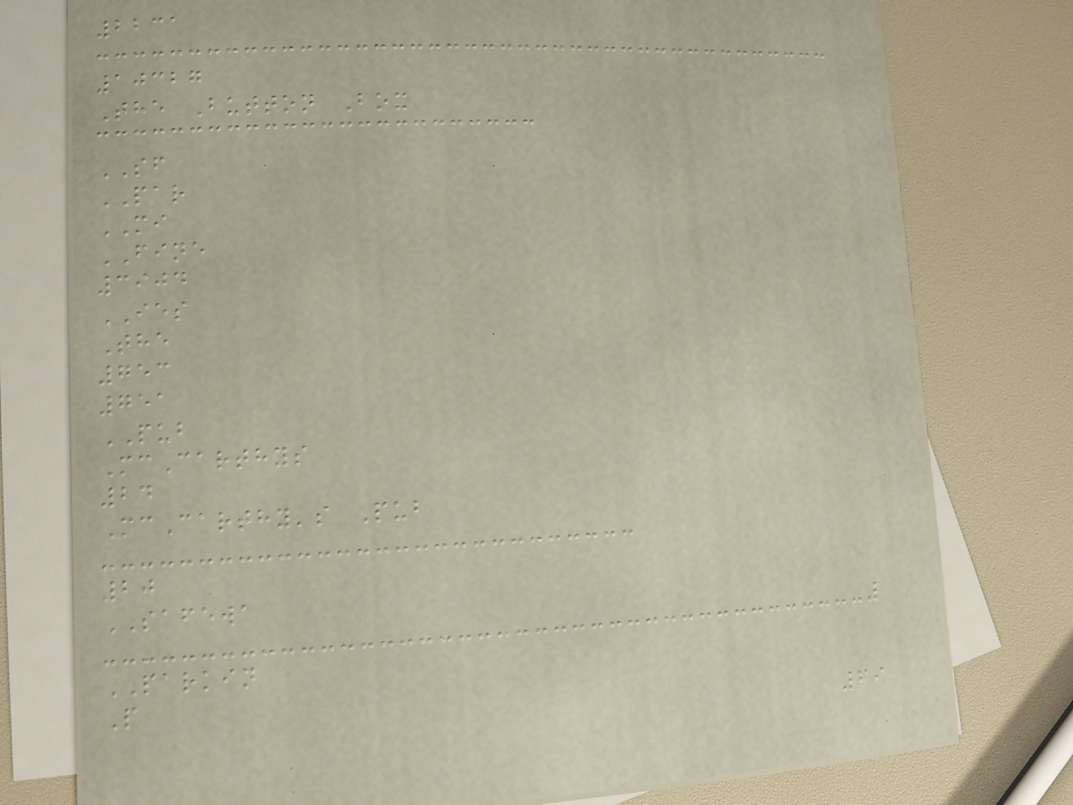2231
10327
The Button Box
SF
PAR
MI
FINE
3904
IES
The
753
751
PUB
McCarthys
24
McCarthy's Pub
20
SAFEWA
PARKIN
P
69
